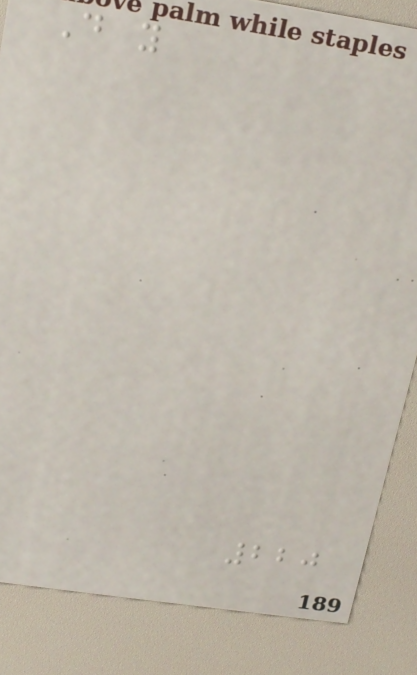Do you
220
